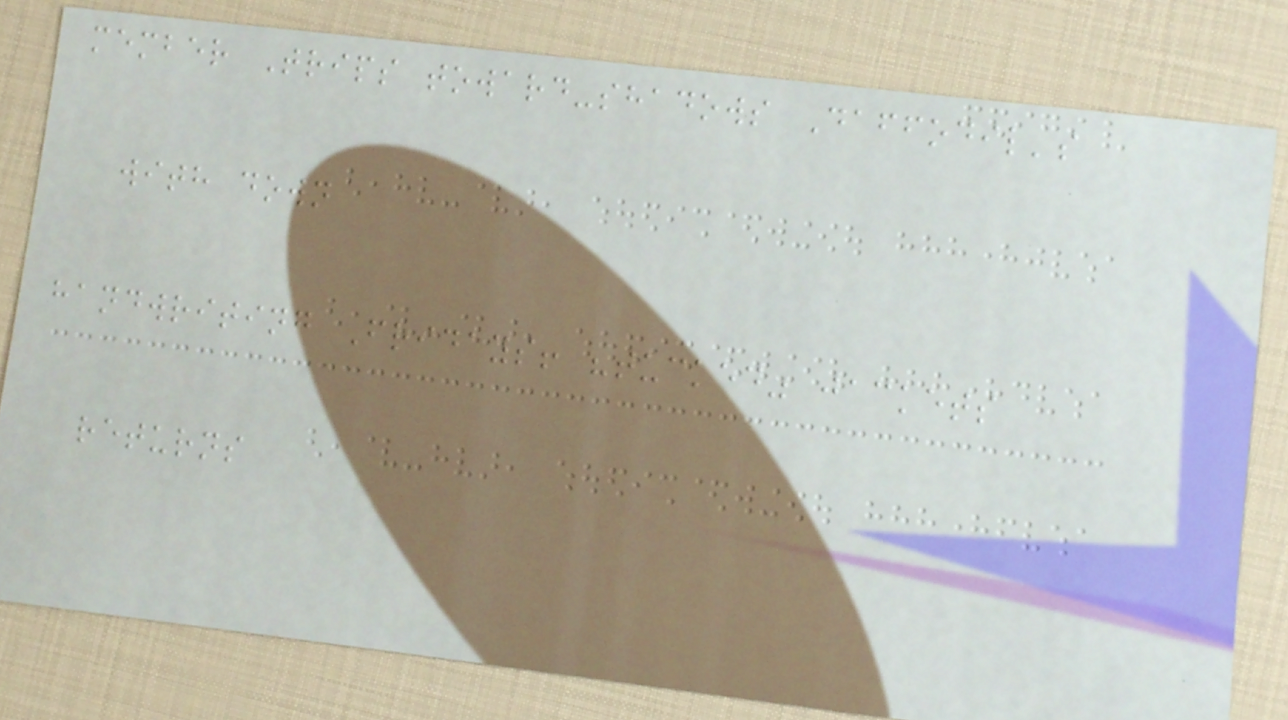member Trips toward-shadows Daffodil's
with down
handwriting Fridays! "tucked" jackets
returns
